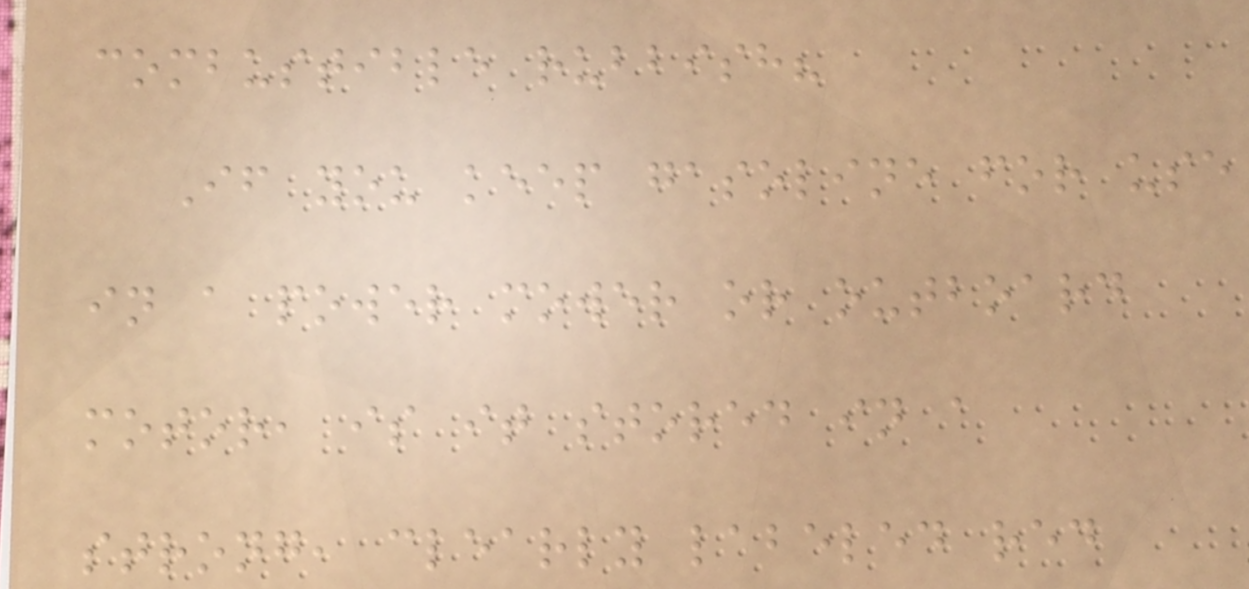combustible rubbish?
If you keep gasoline for use
in a power mower or outboard
motor, is it stored in a
strong, clearly labeled red
